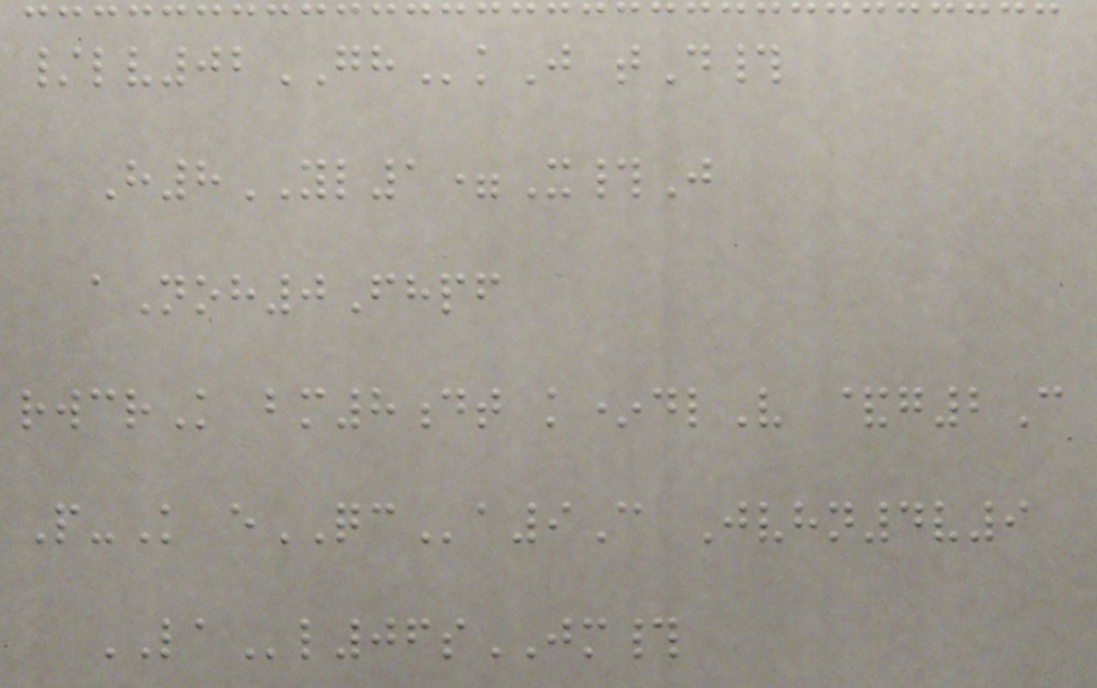/lv02GHkJ tD#
H8YL1=X#J
aNoh0Fhpf
rwcrK bm8dt k*dlV &g2C
P-K eQCa9C Jvhn4v9
LAl06sJM#
